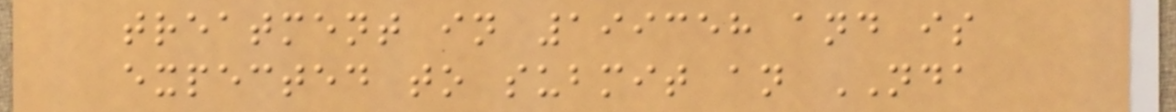treatment in 199358 and is
expected to submit an NDA
